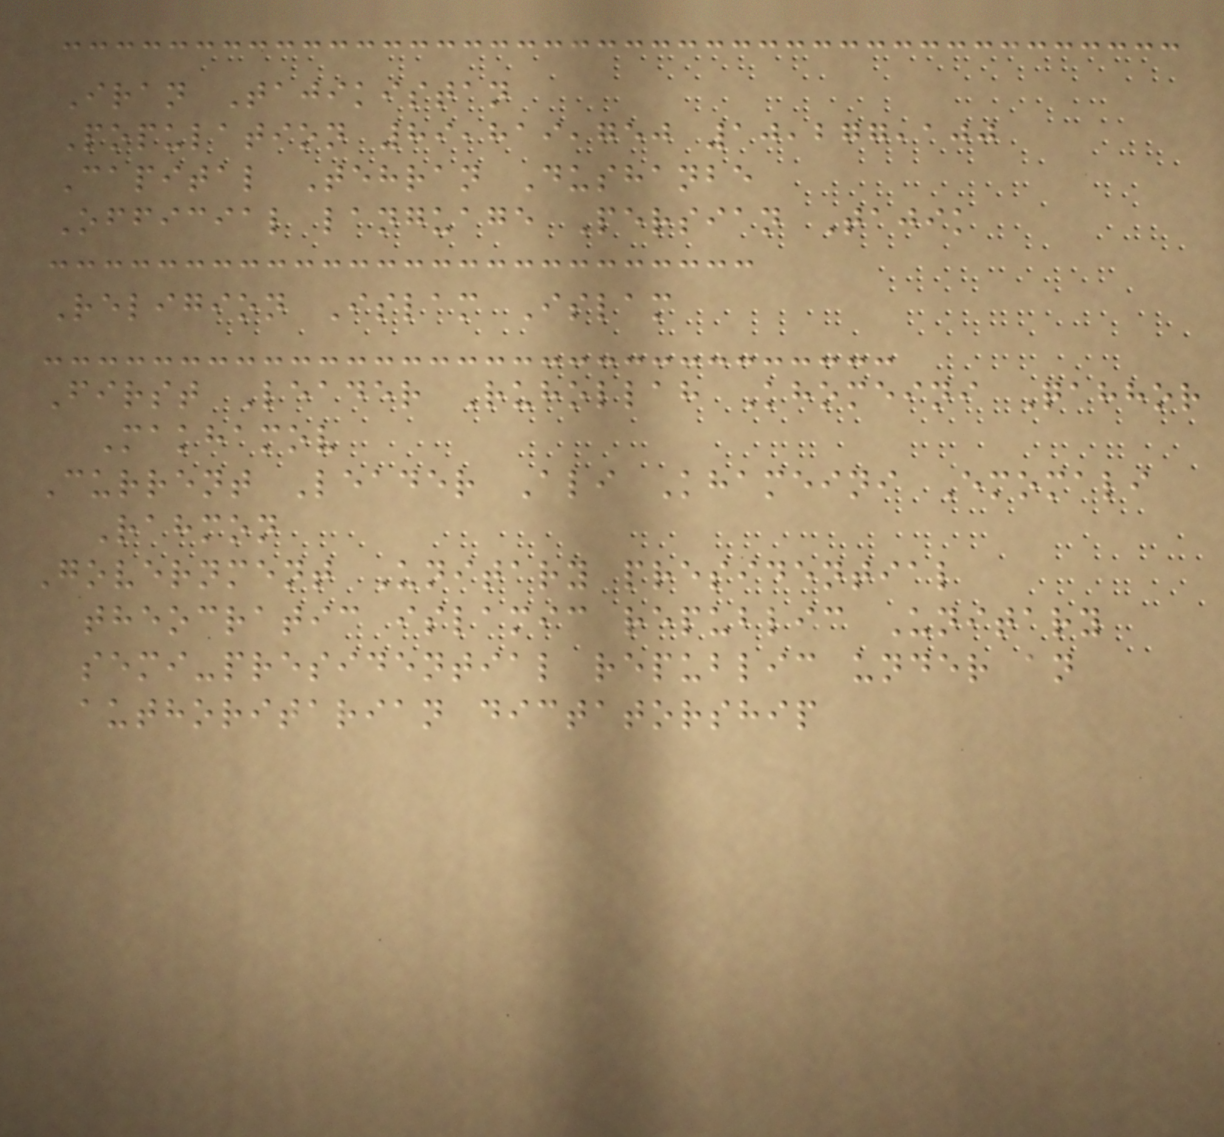Iran Tajikistan
Population 89,819,750 10,277,100
Capital Tehran Dushanbe
Official language Persian Tajik
Religion Islam Islam
First Leader Ruhollah Khomeini Qahhor
Makhamov
Current Leader Ali Khameini Emomali
Rahmon
Government Unitary presidential
theocratic islamic republic Unitary
semi-presidential republic under an
authoritarian dictatorship
